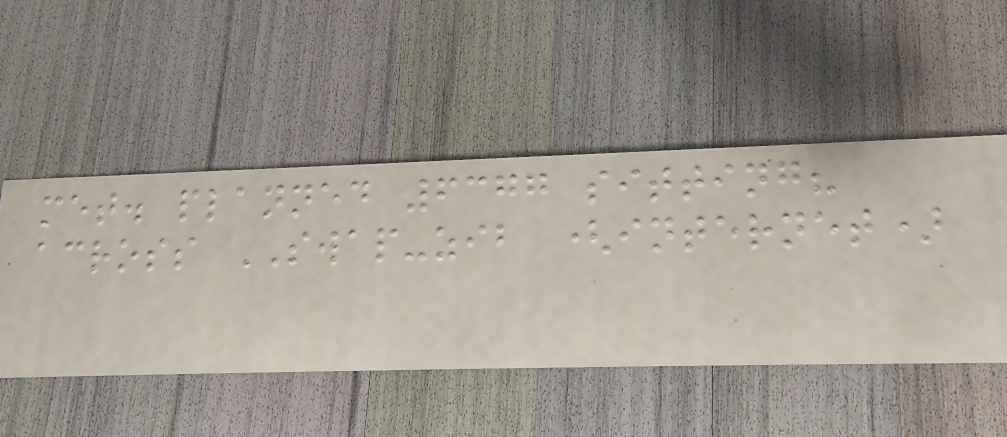met. planned 6377 sitting?
across SWAP-zib (internet)
